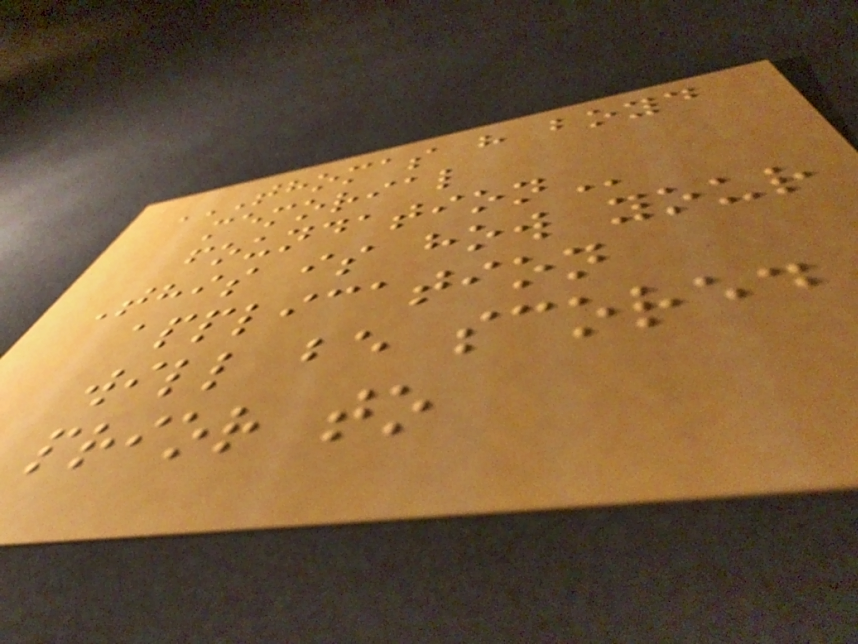THOMAS H BOYD
MEMORIAL
FOUNDATION
This is how your
application
will be scored
prior to
